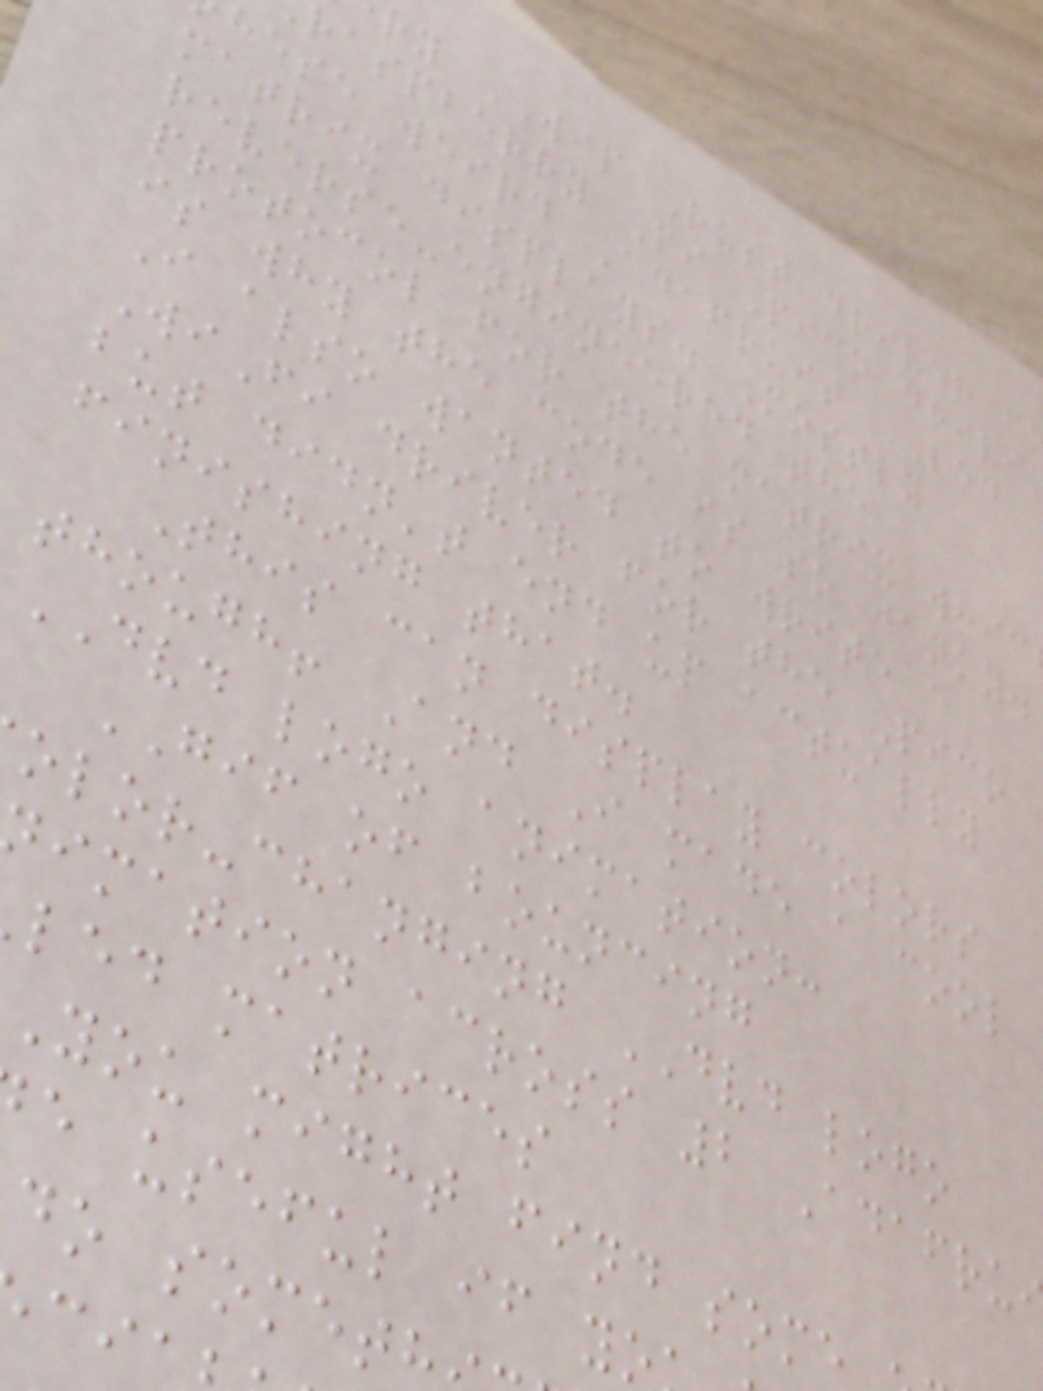ry WIP Rust driver f
raspberry Pi Pico drivi
hese weird Adafruit LED
matrix displays. Mostly
reverse-engineered the
protocol for the matrix whic
is why the code is so janky.
I also wanted to write a
WiFi driver for the Pico
but didn't end up actually
finishing that.
This can display colors
though! And I made a cool
DVD logo animation:
GIF of bouncing
olor-changing DVD logo
imation across 2 Adafru
led matrices
You might find some
e useful if yo
do somet
